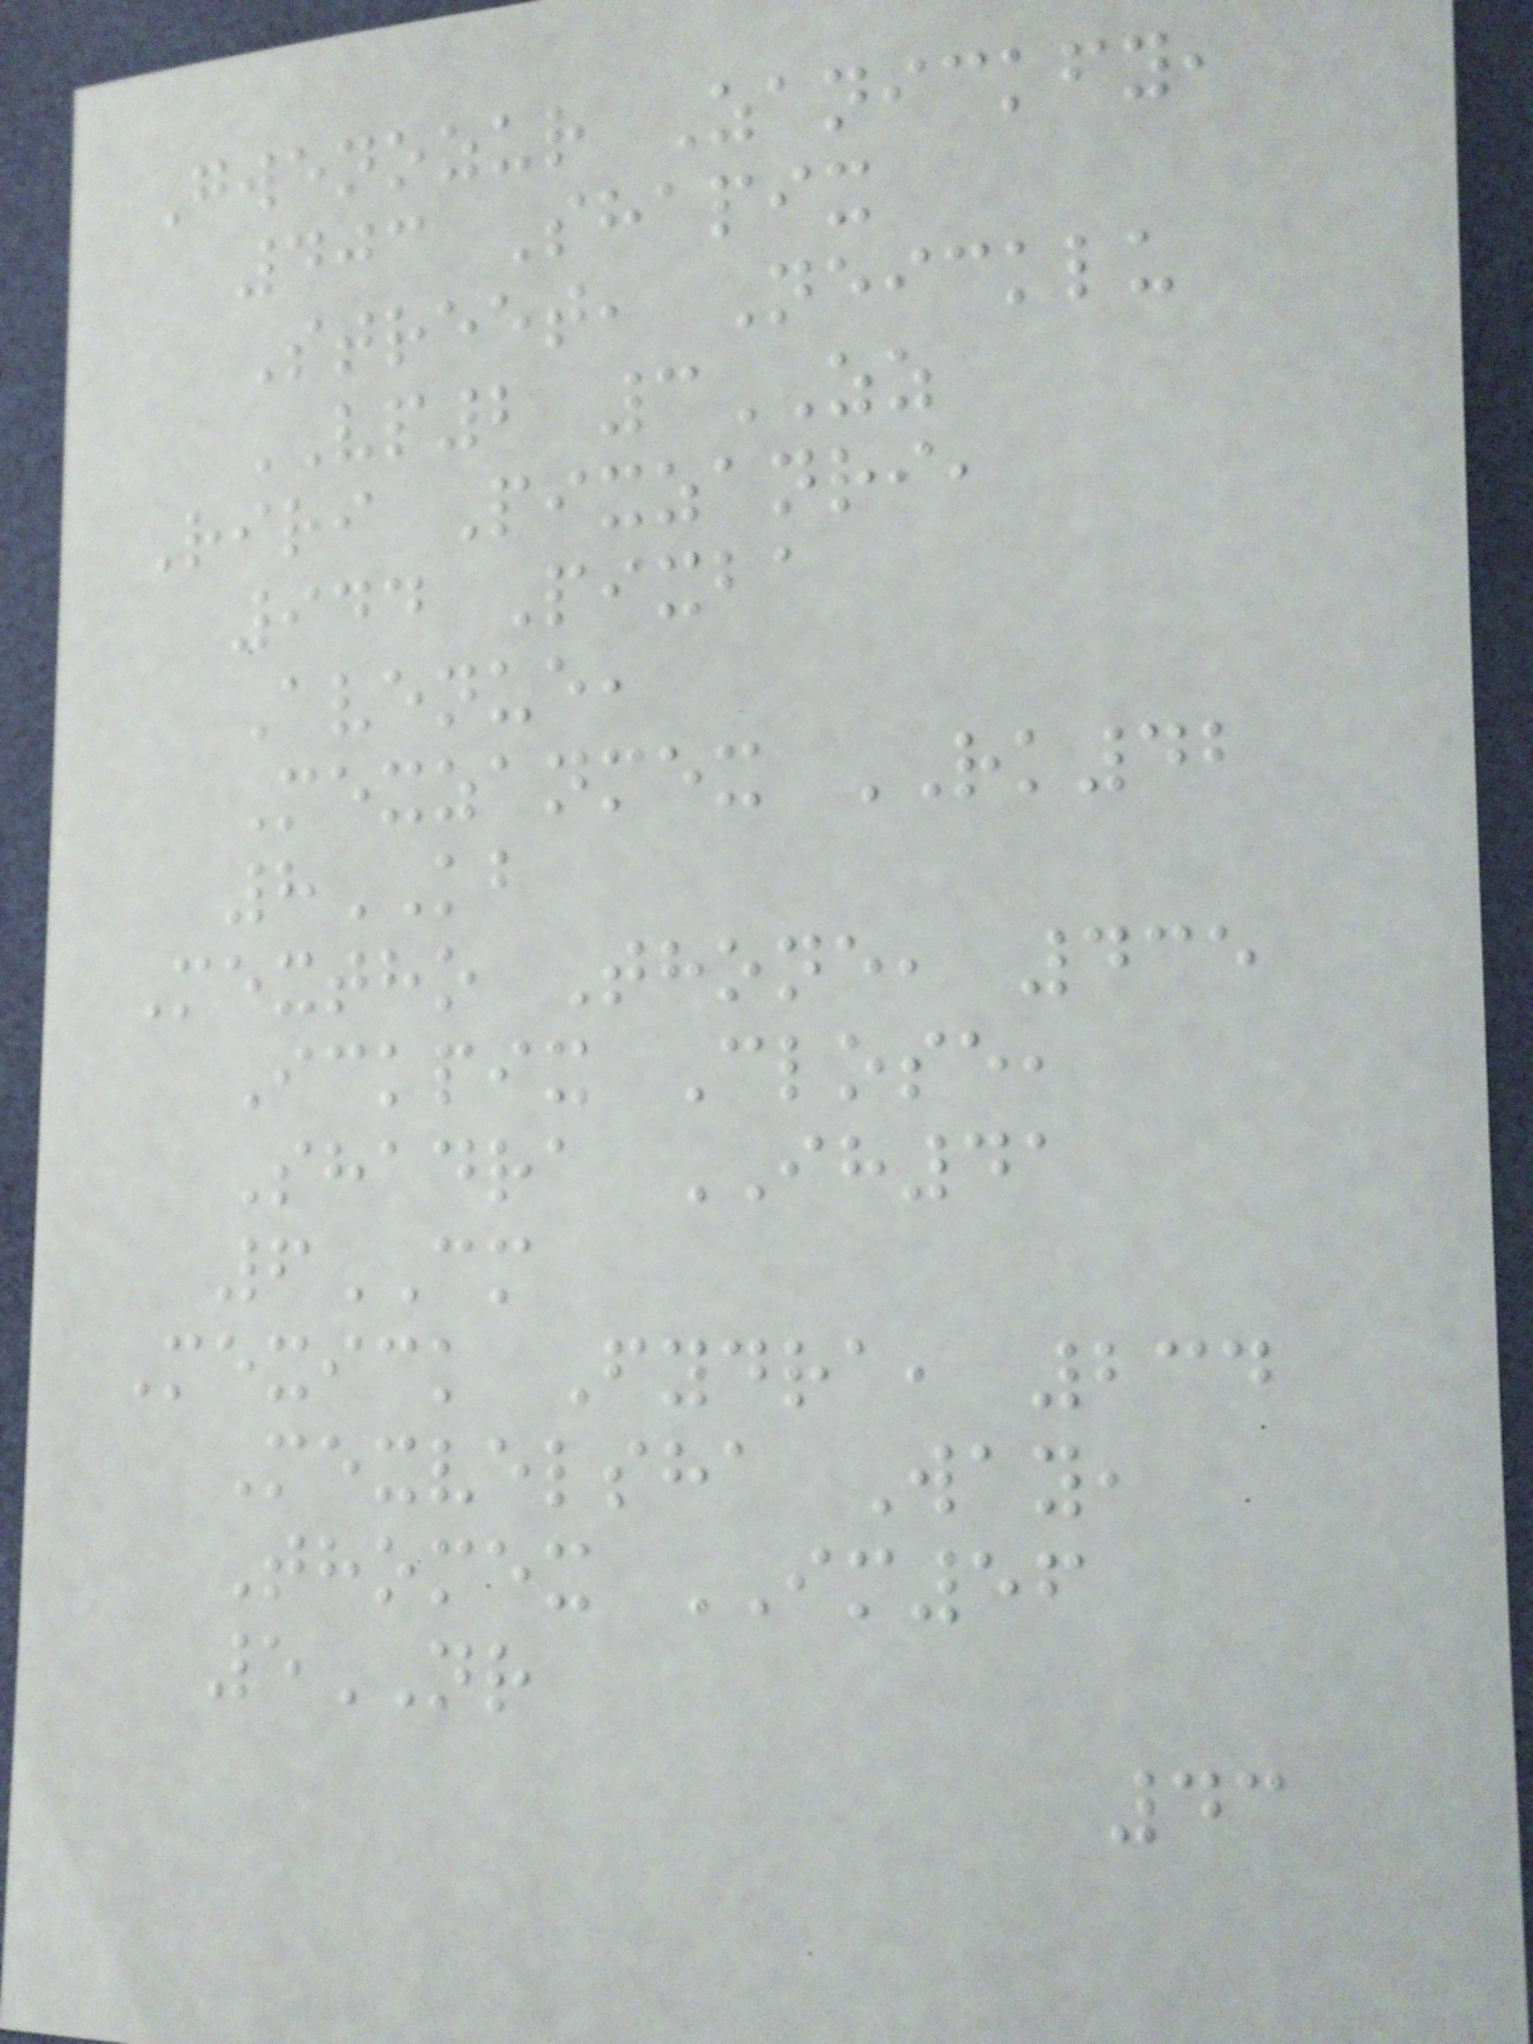Gwenozur Zanickfy,
403 Shapix
Street, Neicklu
VP2 3ZZ
Riri Pixzanri,
944 Pixba
Avenue,
Mexzanmex RK42
8KB
Mextho Thone, 435
Ickpix Close,
Shadra IH41
6CM
Mexick Fydra, 234
Mexvelsha Way,
Thomex IM56
5NR
43
